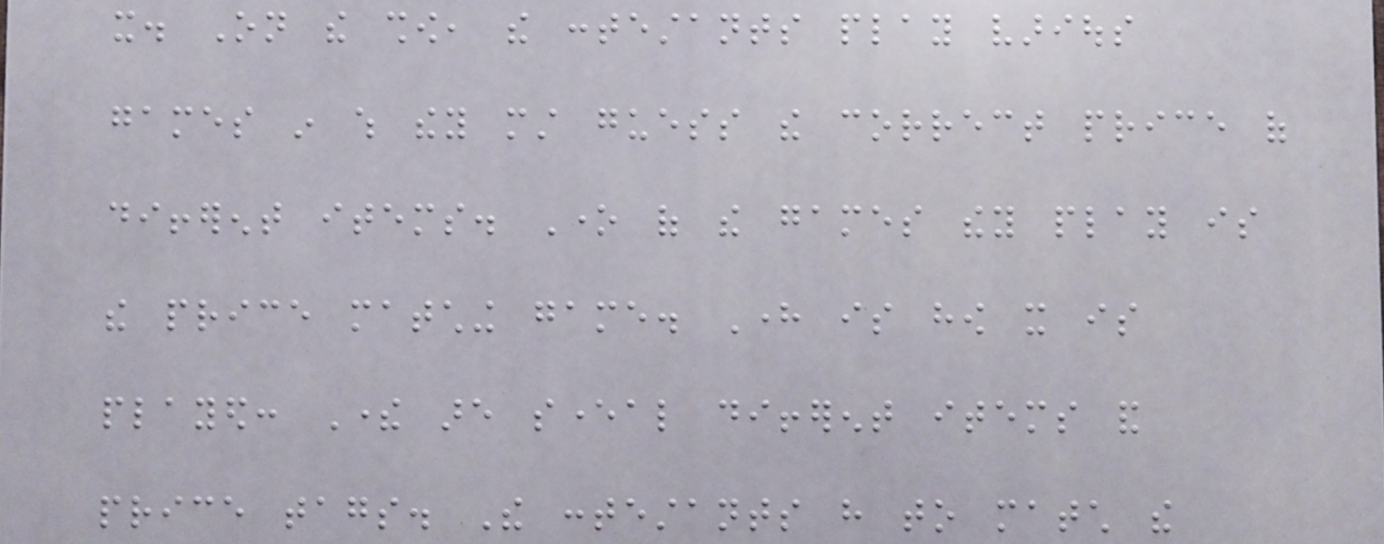it. On the show, the contestants play various
games in which they must guess the correct price of
different items. One of the games they play is
the price matching game. Here is how it is
played: There are several different items and
price tags. The contestants have to match the
